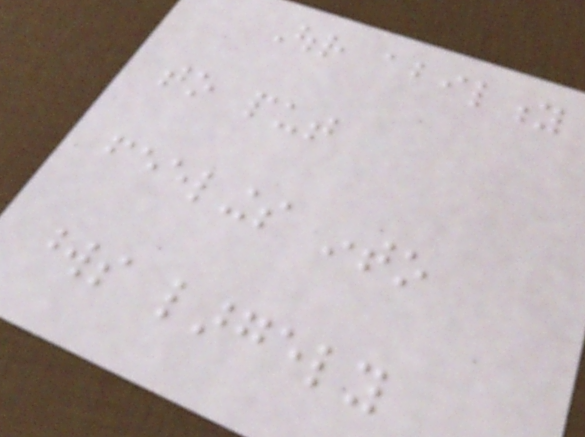Our ability
to put
feelings into
words largely
